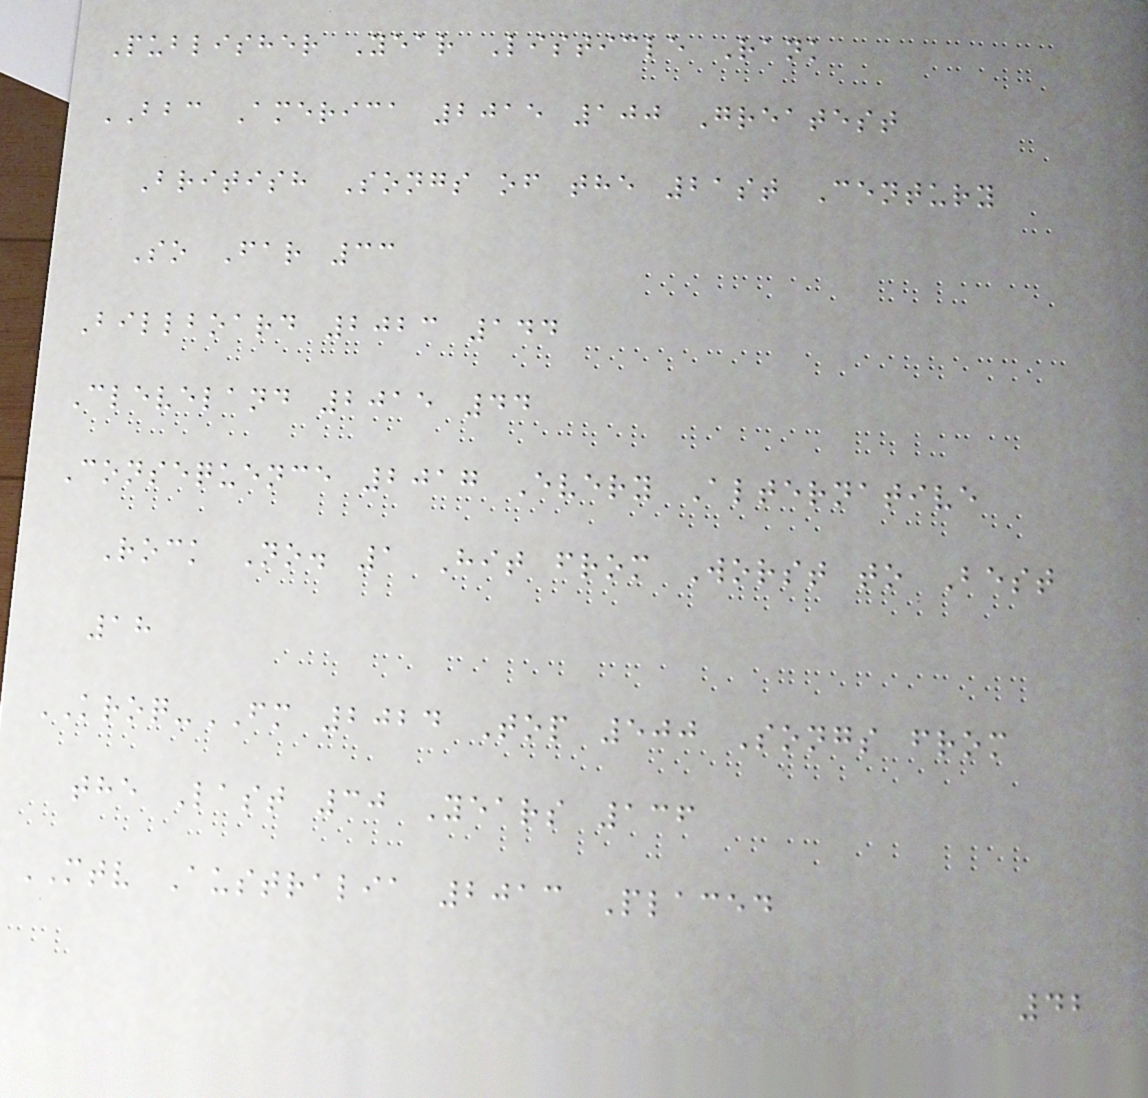Publisher Year Listicle Rank
BBC America 2015 100 Greatest
British Songs of the 21st Century
So Far 33
Billboard 2023 144
Cleveland 2015 44
Consequence 2017 Every Alternative
Rock No. 1 Hit from Worst to Best
18
KROQ-FM 2024 Top 500 Songs from
the Last 30 Years 136
MTV Australia 2013 Placed
42
